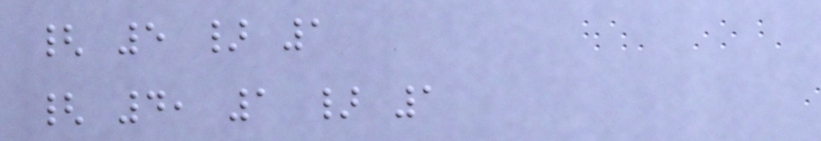{ 5 } 1
{ 4, 1 } 1
